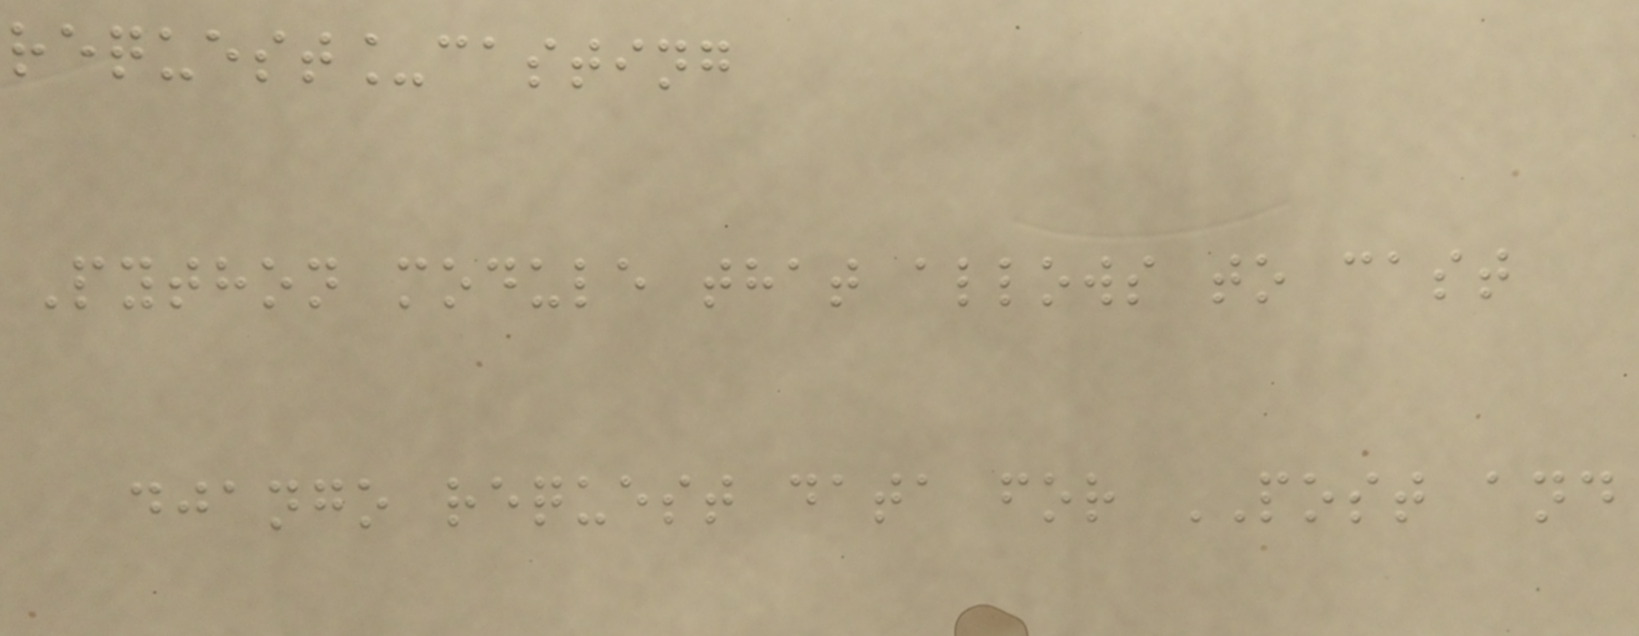request_casting
Python module that allows to cast
django request data for POST and
